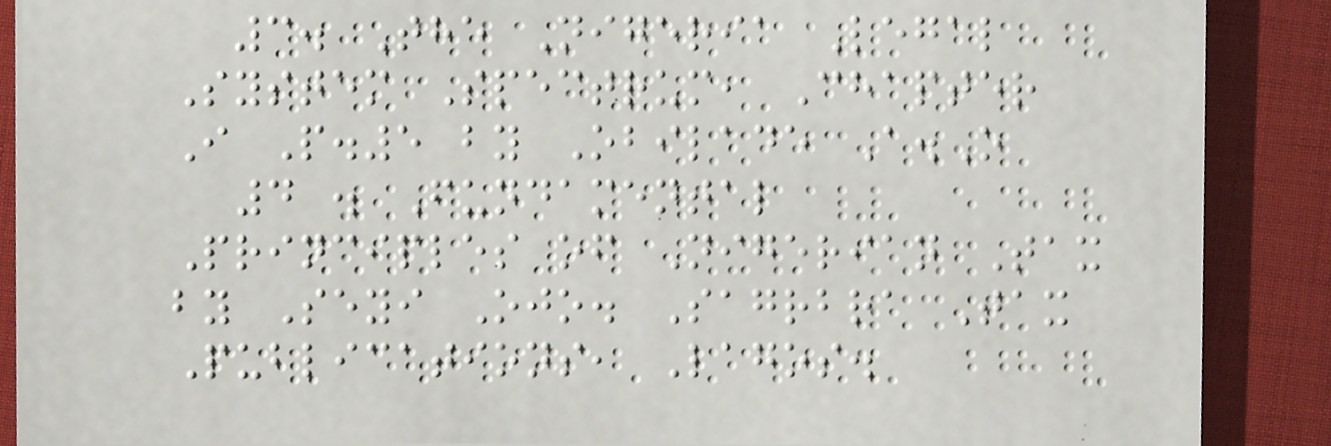3. The Nigeria Legal
System Spectrum, Chapter
I P.5 by Obilade A.O
4 . Fundamental
Principles of Nigerian Tax
by Seyi Ojo. Sagrbra Tax
Publications, Lagos.
